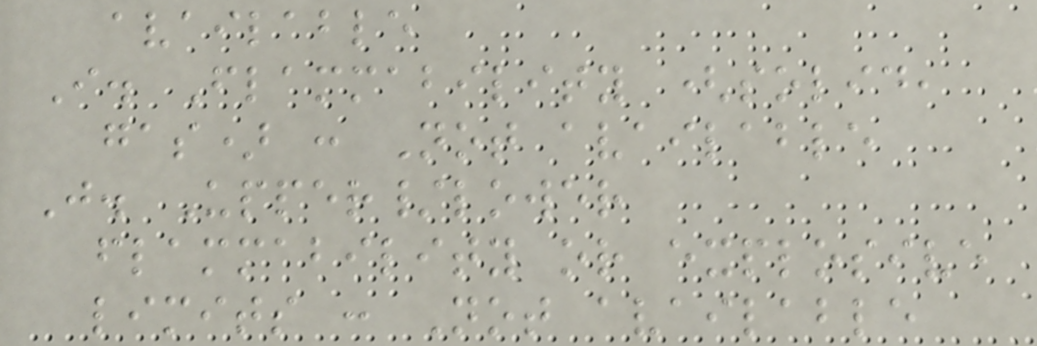available
I. Flammability (solid,
gas) : Not available
J. Upper/lower
flammability or explosive
limits : Not available
